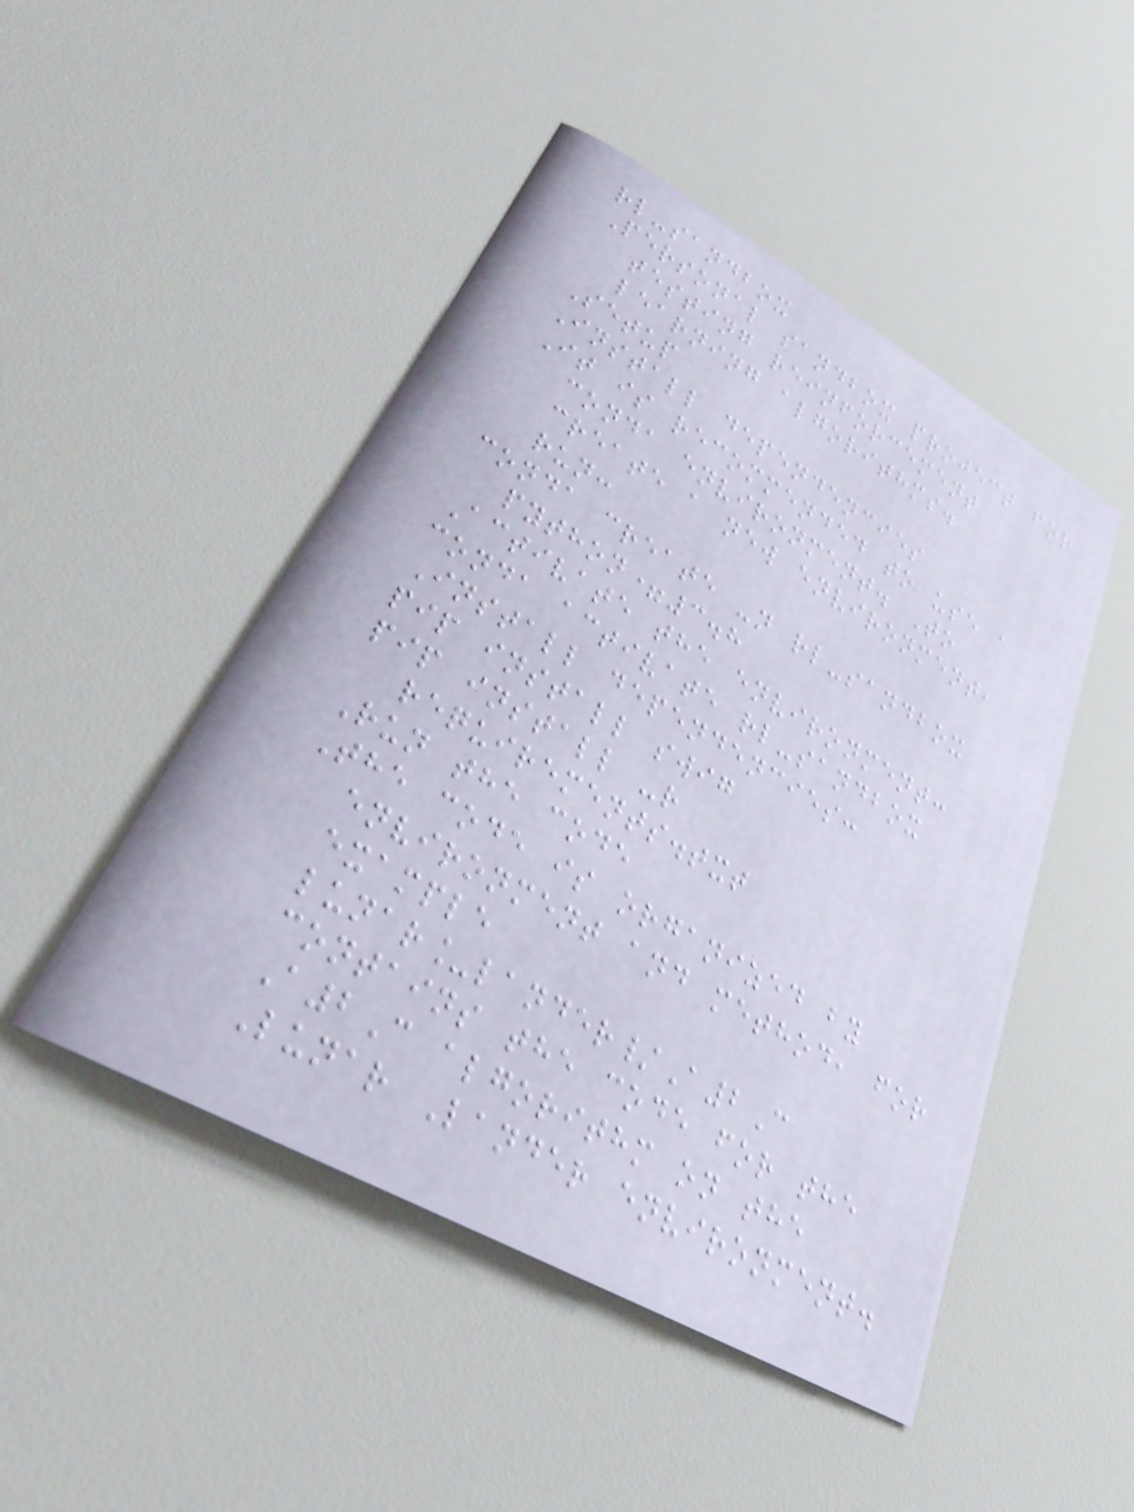rl-sandbox
Personal sandbox project for
testing reinforcement
learning algorithms.
Setup
Install dependencies
It is recommended to use a
conda environment. To
create a new environment,
run:
conda create -n rl-sandbox
python=3.8
Activate the environment:
conda activate rl-sandbox
Install dependencies:
pip install swig
pip install -r
requirements.txt
Run the code
The code is organized by
environment and method, for
example
lunar_lander/A2C
contains the code for the
A2C algorithm on the
Lunar Lander environment.
